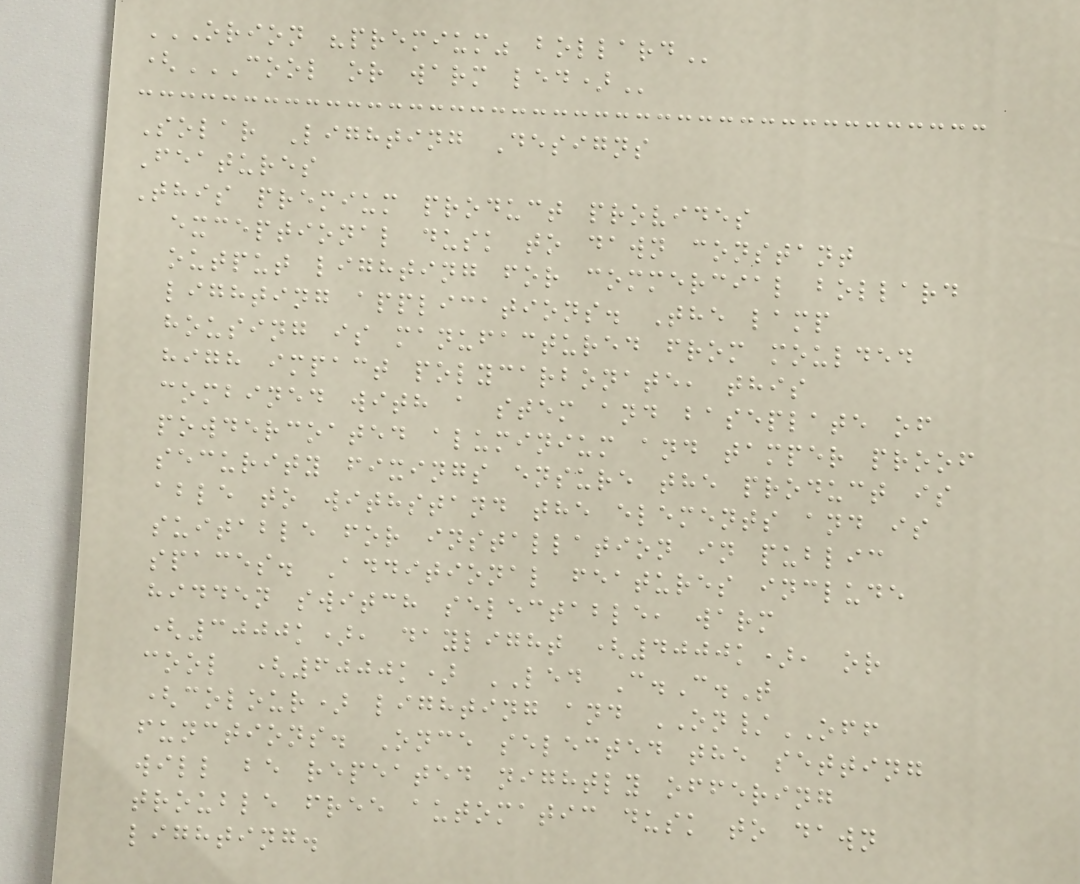ORION "PREMIUM" BOLLARD
(COOL OR WARM LED)
Solar Lighting Designs
Features
This premium product provides
exceptional dusk to dawn constant
output lighting for commercial bollard
lighting applications. The lamp
housing is manufactured from moulded
high impact polycarbonate, this
combined with a stem and baseplate of
powdercoated aluminium and tamper proof
security fixings ensure the product is
able to withstand the elements and is
suitable for installation in public
spaces. Additional features include
hidden switch selectable, warm
(3000k), daylight (4000k), or
cool (6000k) LED C.C.T
(colour) lighting and ON/OFF
functions. Once selected the setting
will be repeated nightly offering
trouble free automatic dusk to dawn
lighting.
